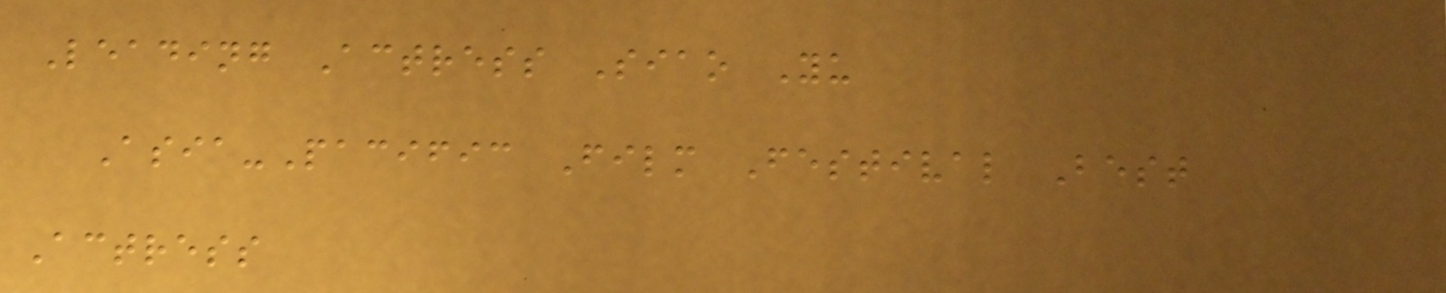Leading Actress Siao Yu
Asia-Pacific Film Festival Best
Actress
